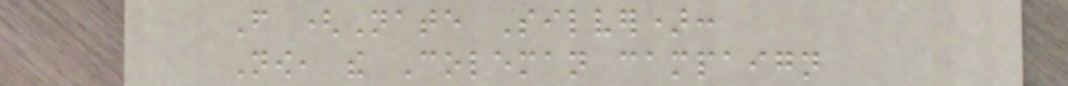From (Nate Silver):
Now, the Coleman campaign
